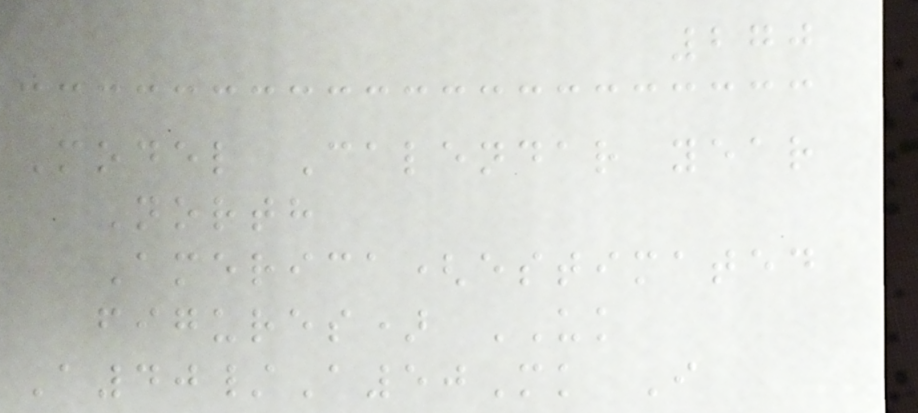270
Model Calendar year
North
America(estimated
figures) UK
A40/A50Mk I
